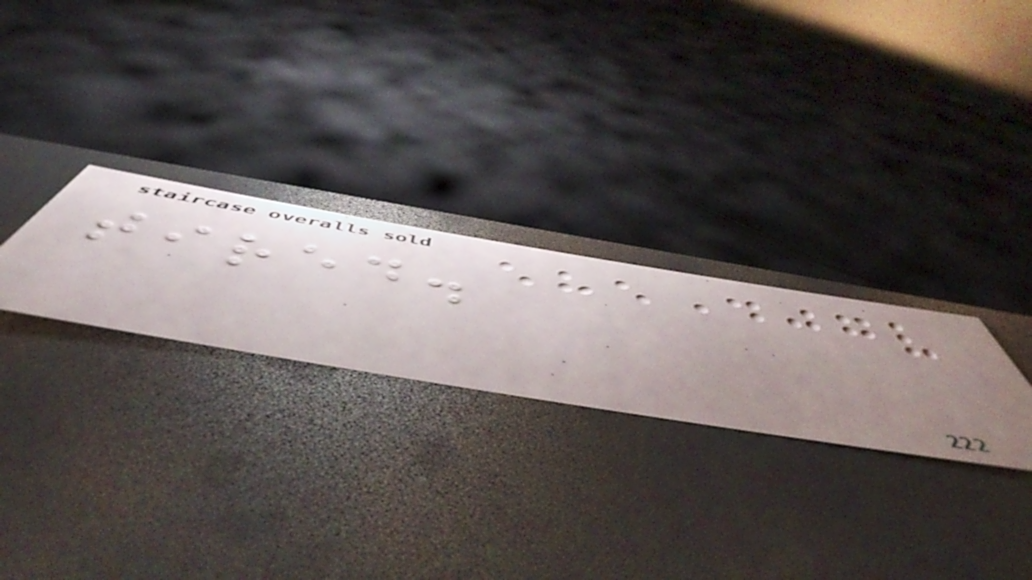tired.
